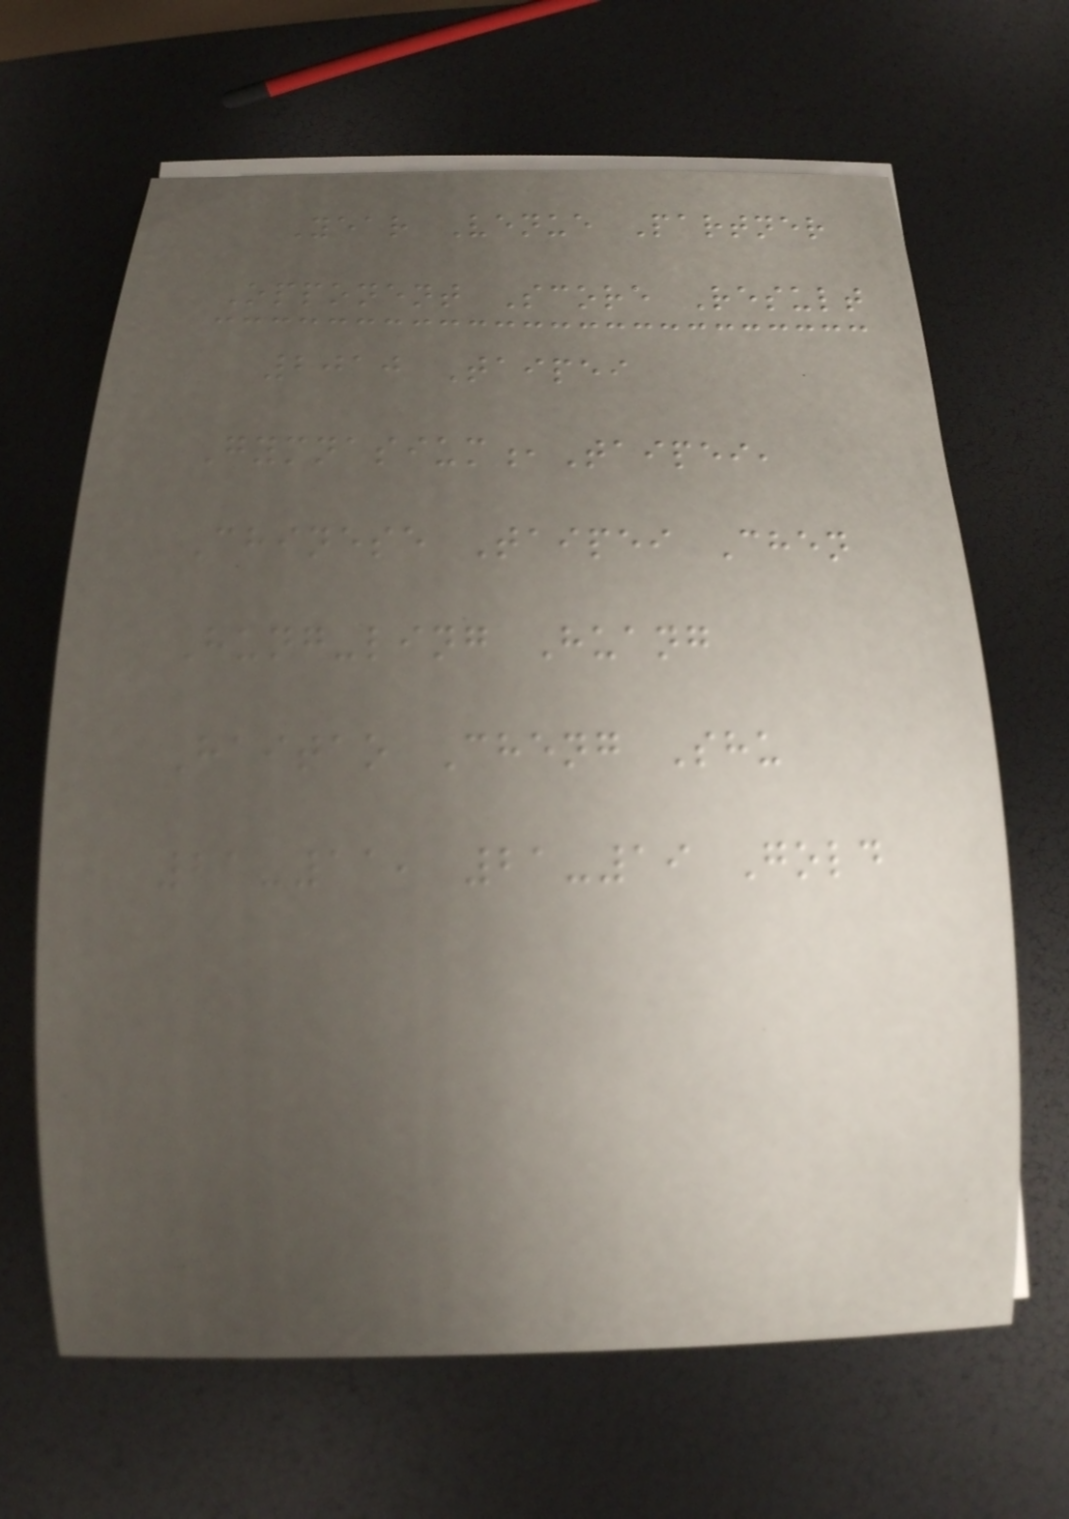Year Venue Partner
Opponent Score Result
2010 Taipei
Gymnasium,Taipei,
Chinese Taipei Chen
Hung-ling Huang
Haitao Cheng Shu
21-11, 21-19 Gold
